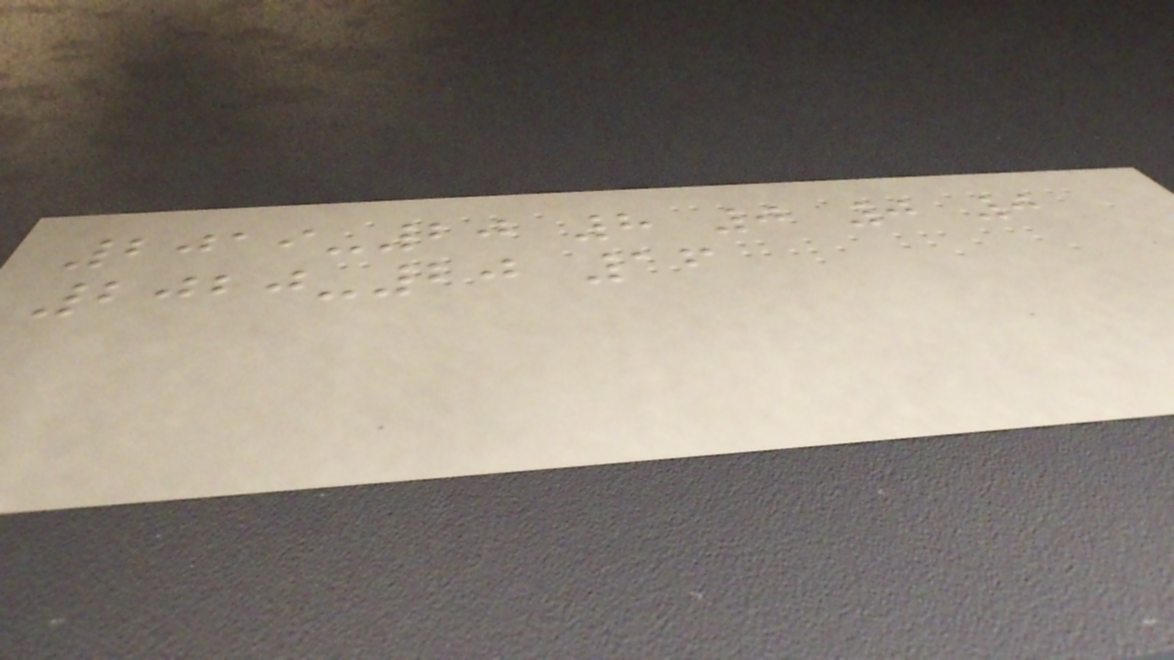2019-20 8 0 0 0
2020-20 16
